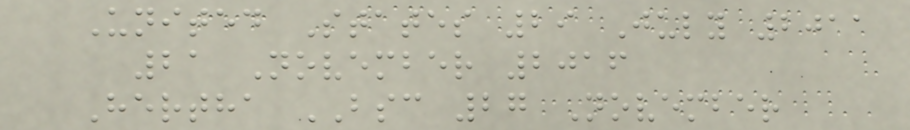United States 29 July 2011
21 November 2016
Hertha BSC 27 November
